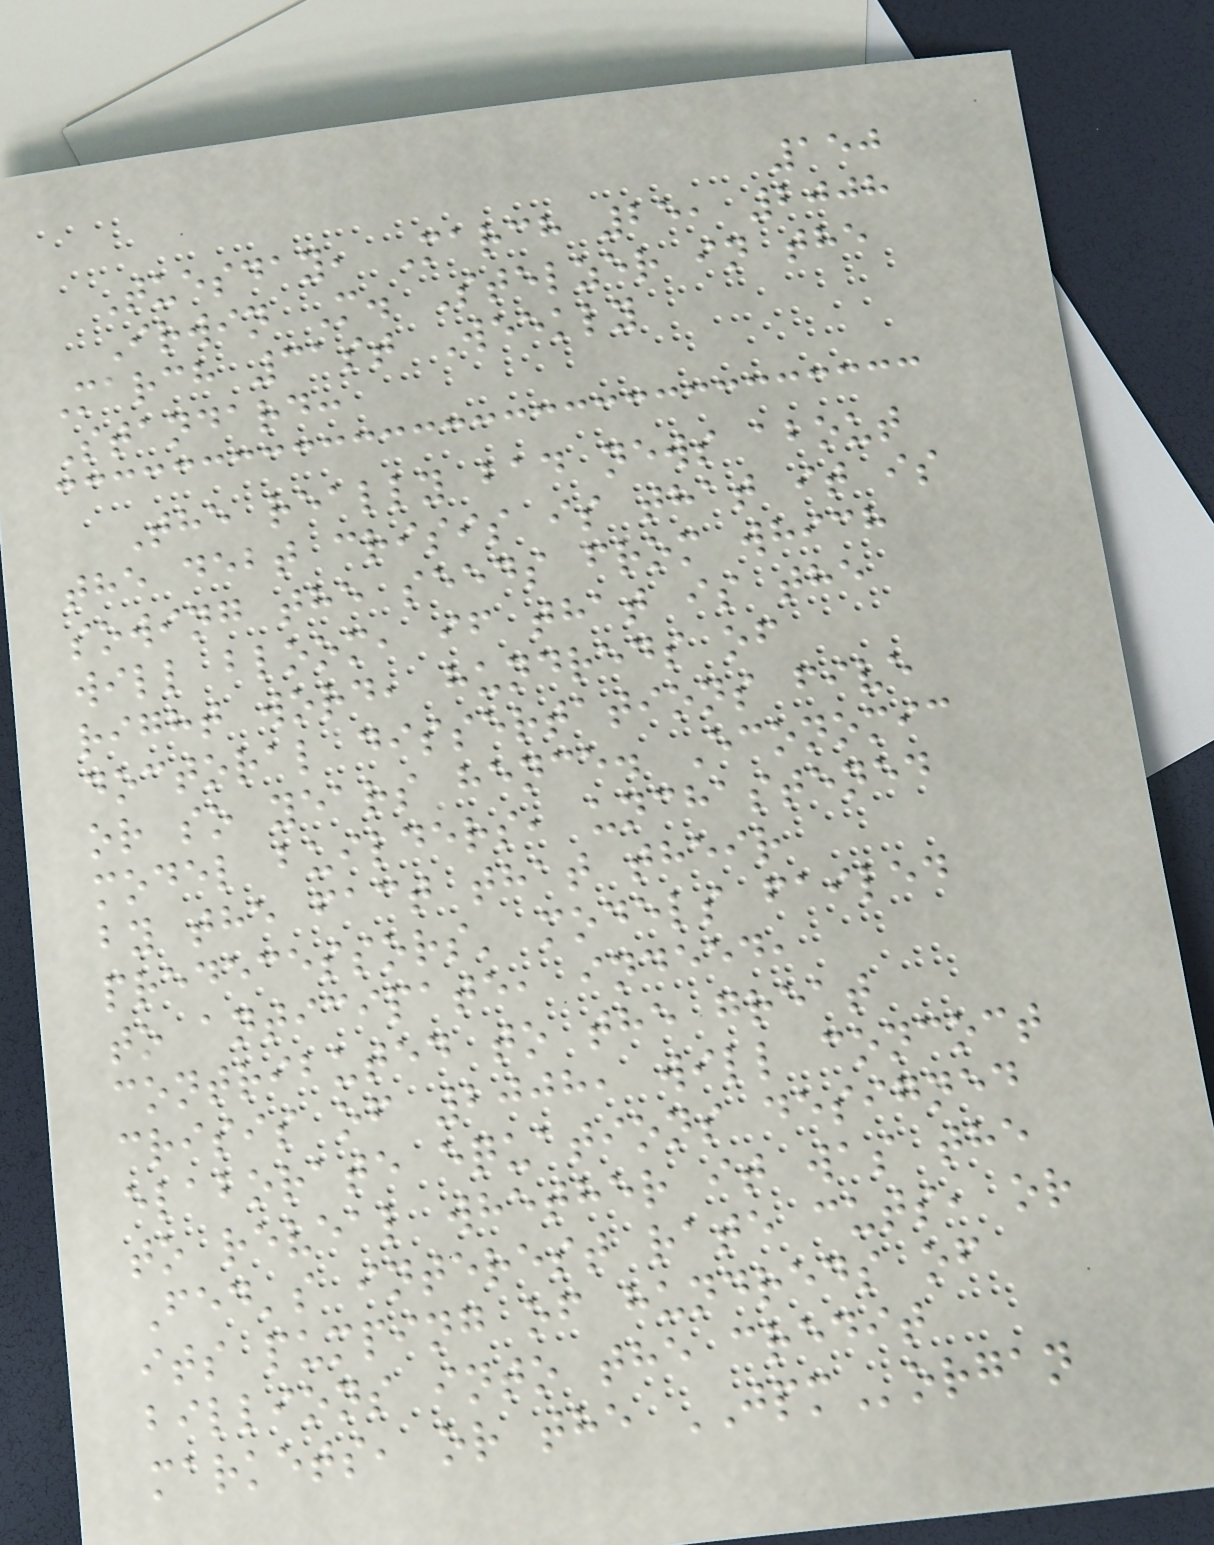150
Tuesday, March 25, 2008
Irwin M. Stelzer in the
March 31st Weekly
Standard:
The really bad news about
the debt crisis is that it is
sowing the seeds from which
will bloom, if that is the
right word, hundreds of
doctoral dissertations five
or so years hence. Economic
model builders, unchastened
by the fact that their
predecessors' models failed
to anticipate, indeed,
contributed to the great
crisis of 2008, will concoct
elaborate equations designed
to reveal whether it was the
Fed's interest rate cuts, or
its pumping of hundreds of
billions into the credit
markets, or the JPMorgan
